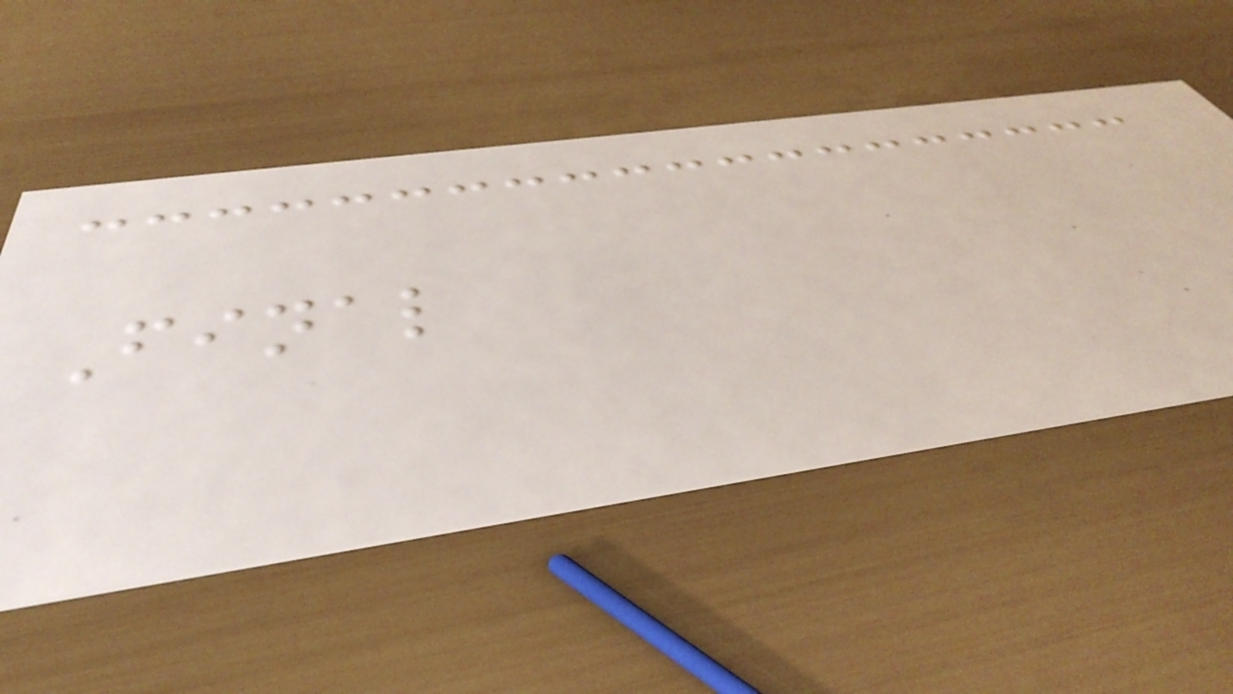Final
